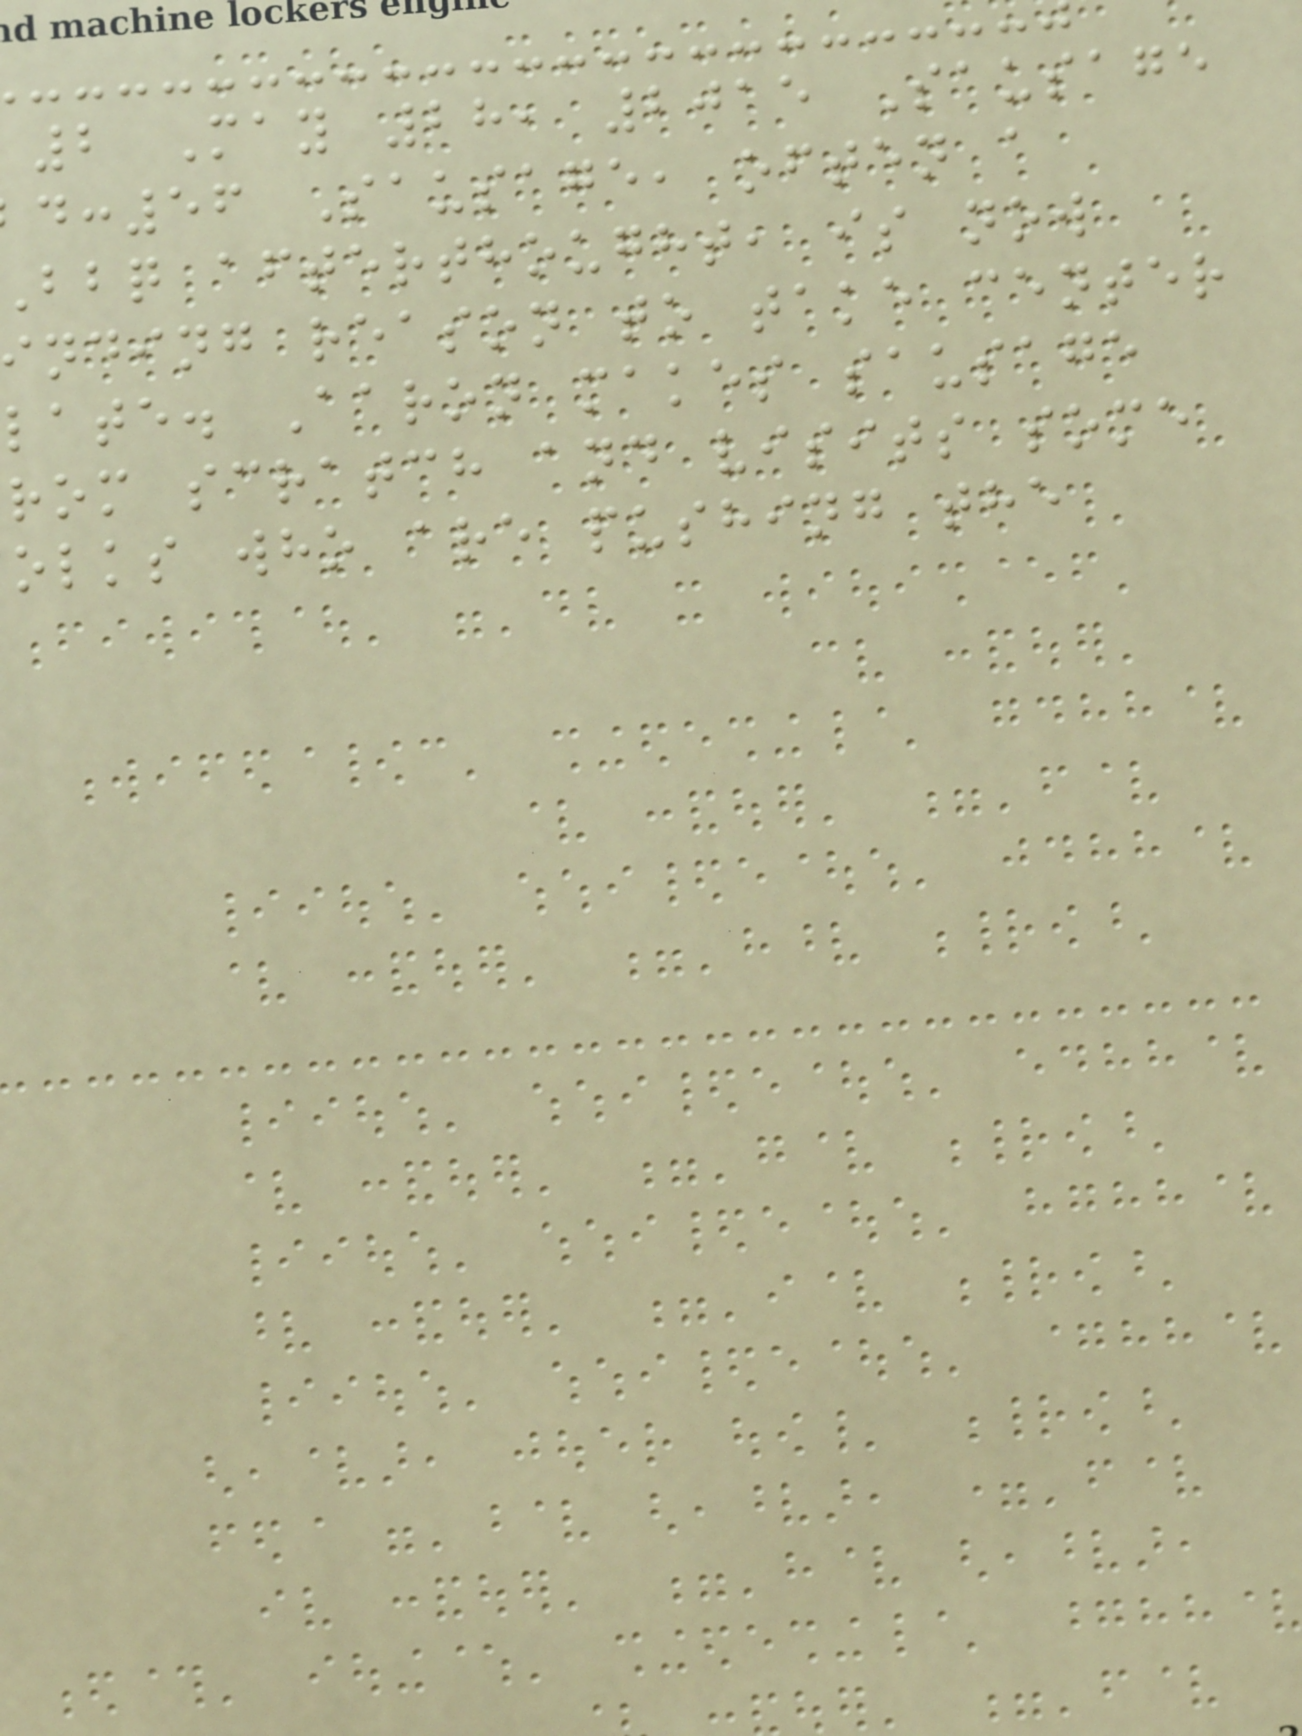2 May 28, 2015 Sausage
:56 Sausage, often a
bbq afterthought, is now
inding reason to take center
late. Aaron makes sausage
rom scratch and visits some
olks who are pushing the
